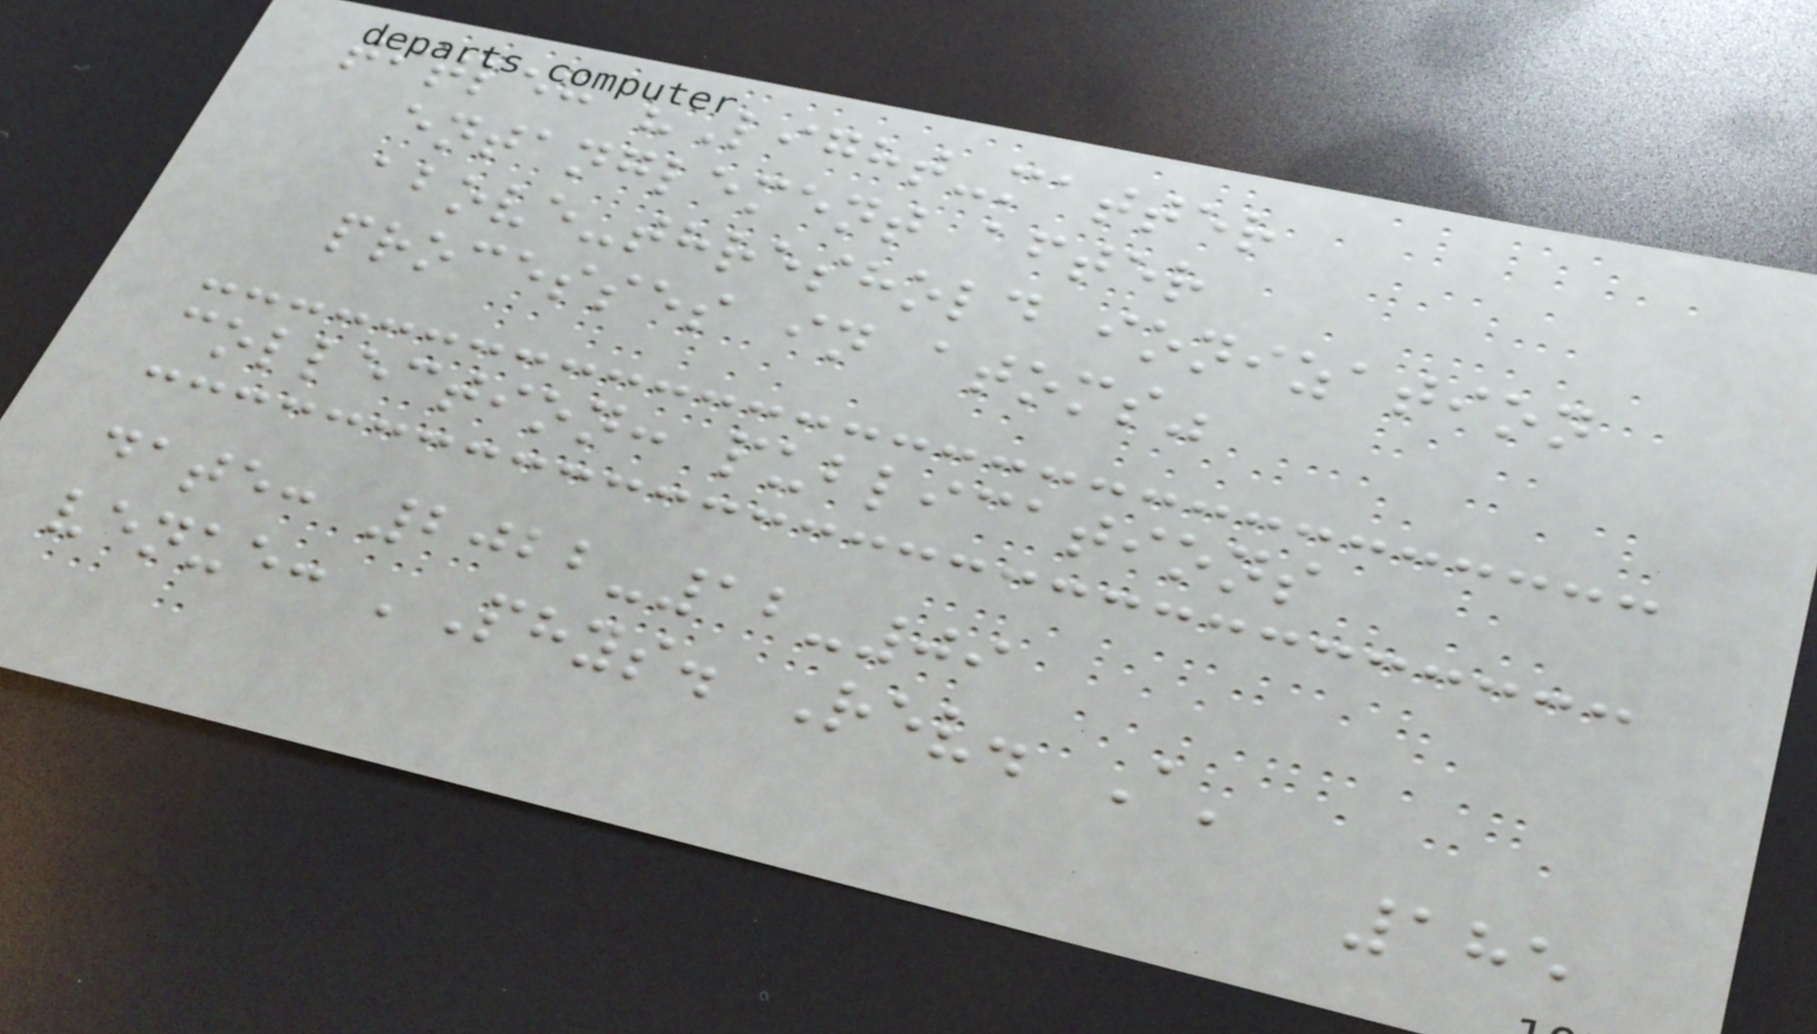title: "Light-matter
entanglement after
above-threshold ionization
processes in atoms"
collection: publications
date: 2022-12-09
venue: 'Phys. Rev. A'
185
